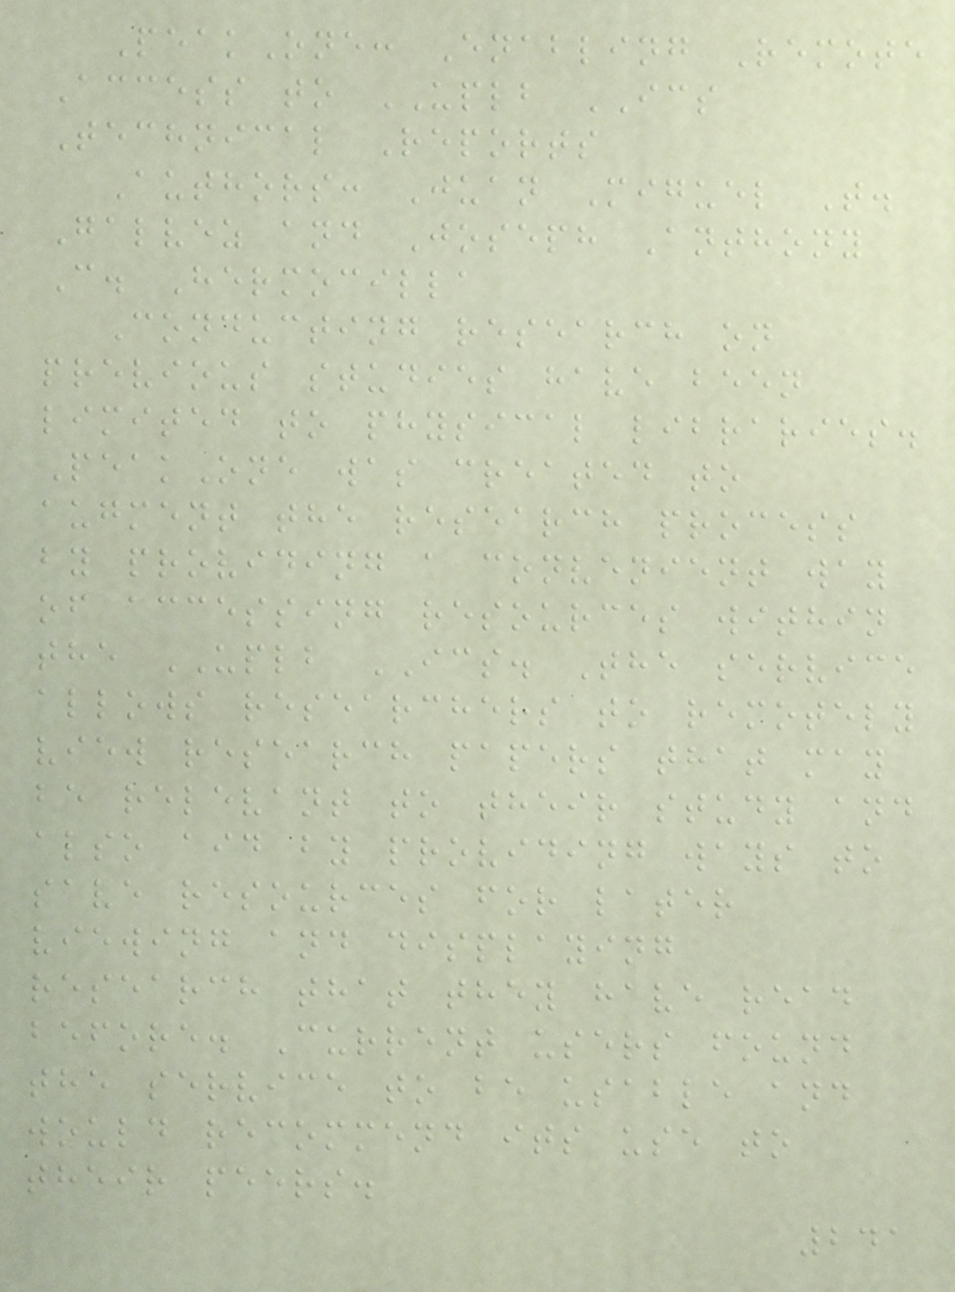PeakOne: Enabling Remote
Access to UPLB ICS
Technical Reports
Authors: Juan Miguel T.
Galvez and Joseph Anthony
C. Hermocilla
Conducting research on
previous studies have been
limited to physical libraries.
PeakOne was created to
augment the research process
by providing a convenient way
of accessing resources within
the UPLB ICS. The service
allows researchers to remotely
view research papers that may
be relevant to their study and
also aid by providing ways to
save resources for later
viewing and displaying
research that they have read
before. Current users found
the service to be usable and
would recommend its use to
their peers.
241
